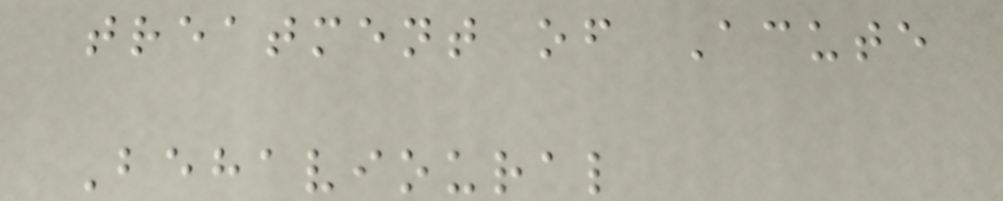treatment of Acute
Behavioural
